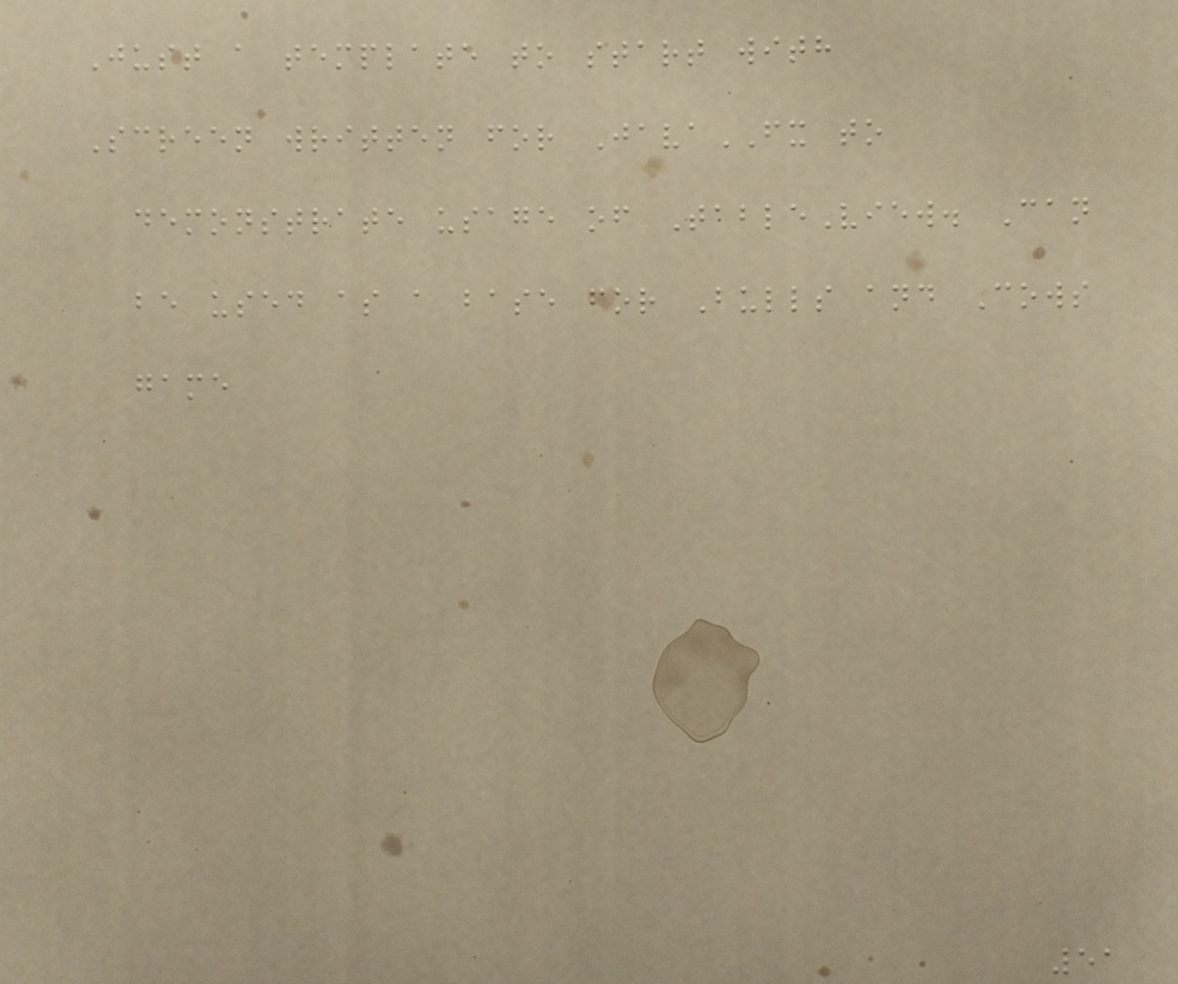Just a template to start with
Screen written for JavaFX to
demonstrate usage of TableView. Can
be used as a base for Bulls and Cows
game
51
